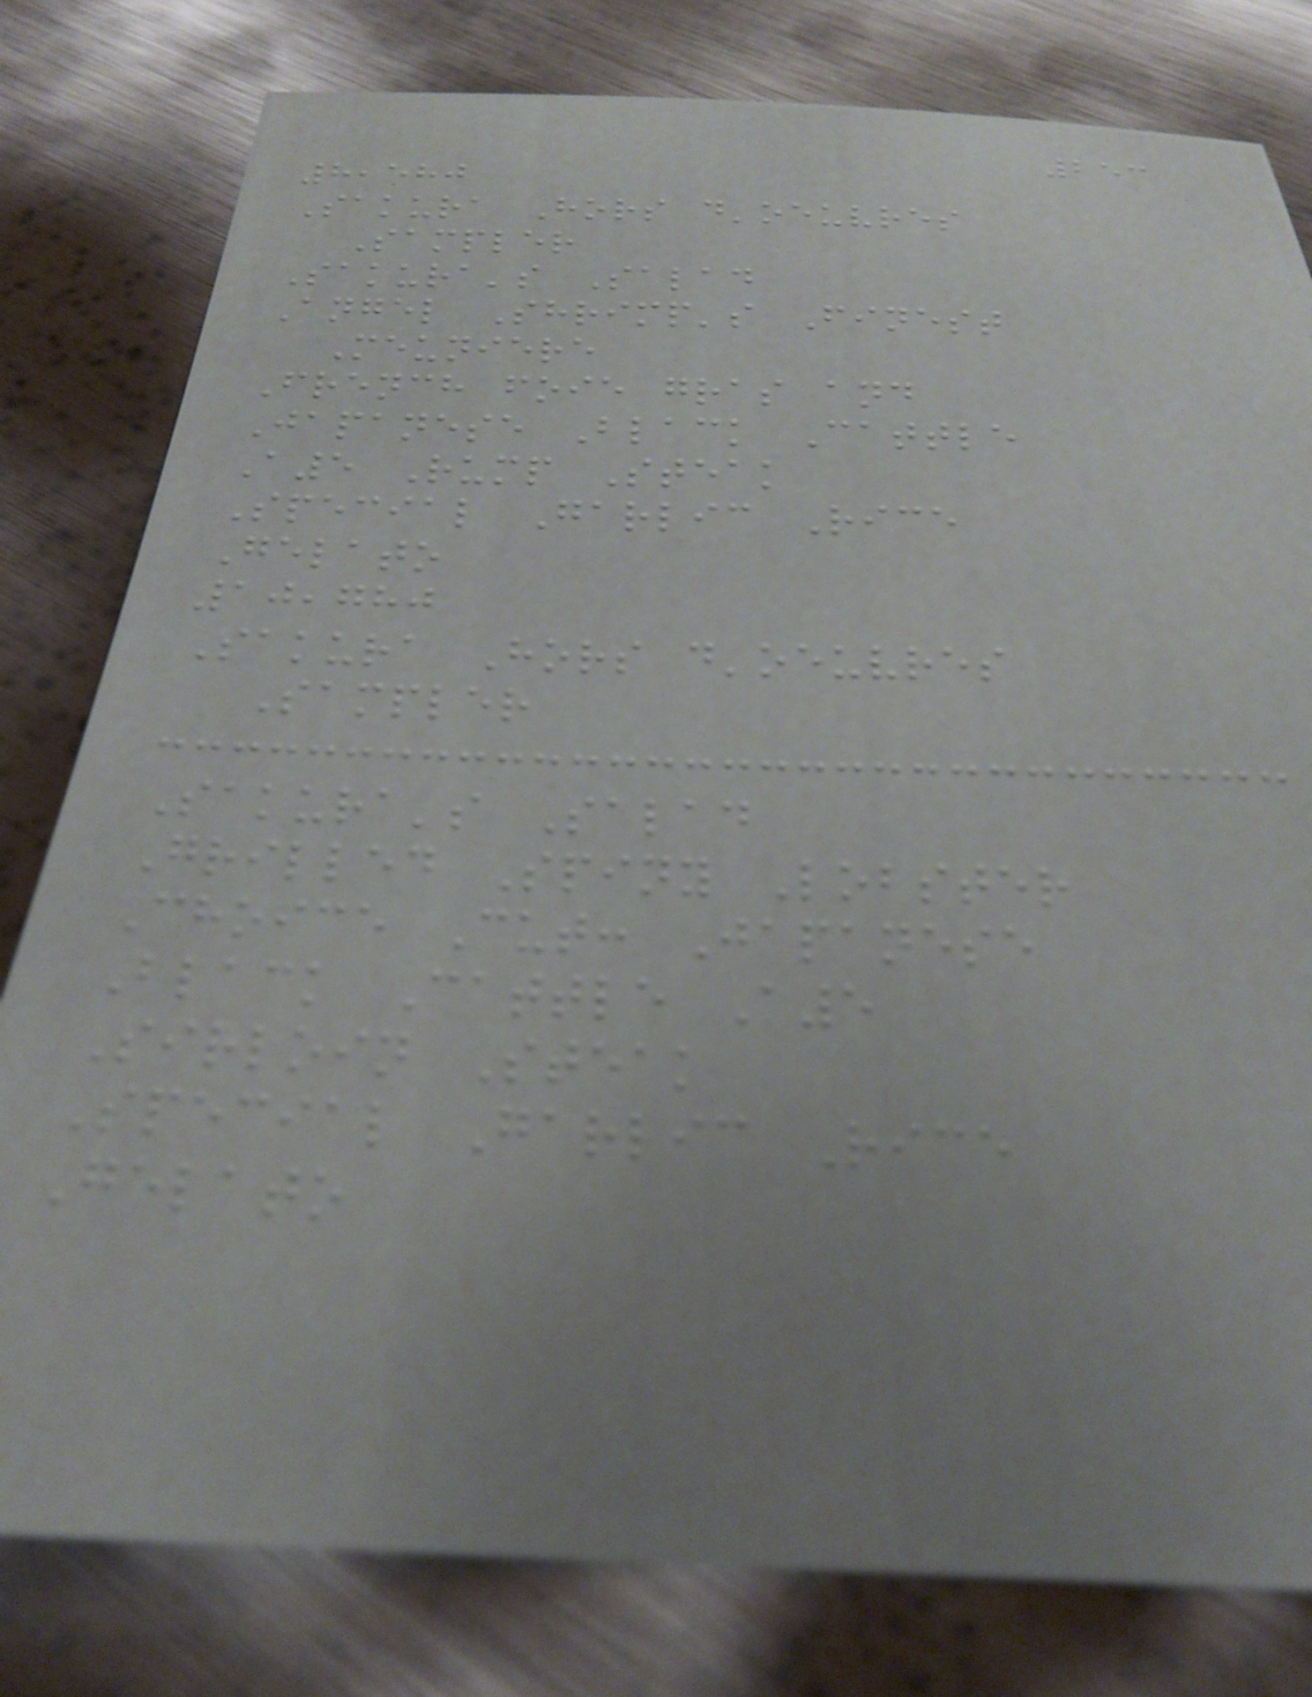253
8,580
Sakura Hors d'oeuvres
Sampler
Sakura's Salad
Angel Shrimp's Finest
Meuniere
French foie gras and
Japanese Black Cattle
A5 Rump Steak
Special Garlic Rice
Gelato
10,780
Sakura Hors d'oeuvres
Sampler
Sakura's Salad
Grilled Spiny Lobster
Choice Cut: Japanese
Black Cattle A5
Sirloin Steak
Special Garlic Rice
Gelato
